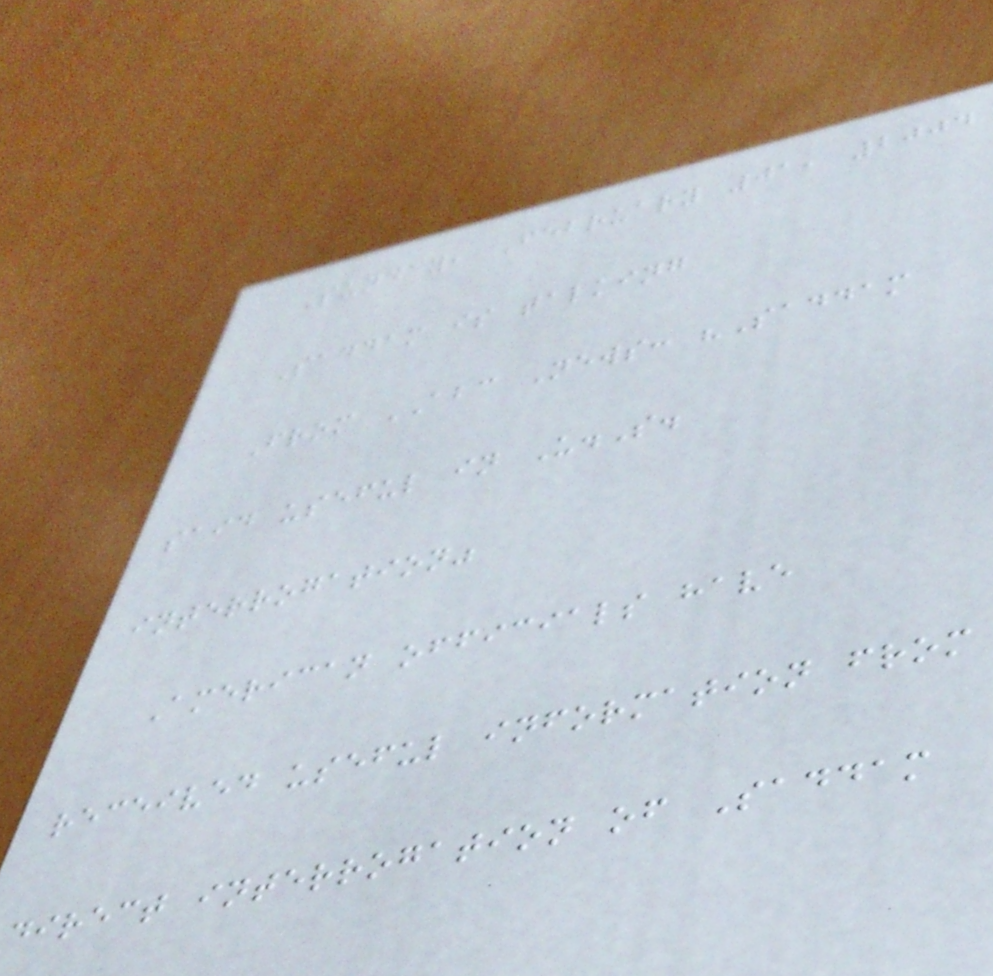Sunday, February 01, 2004
Saddam is talking
From ABC News: "Saddam
said useful in U.S.
interrogation"
American officials have
received useful information from
direct interrogation of Saddam
